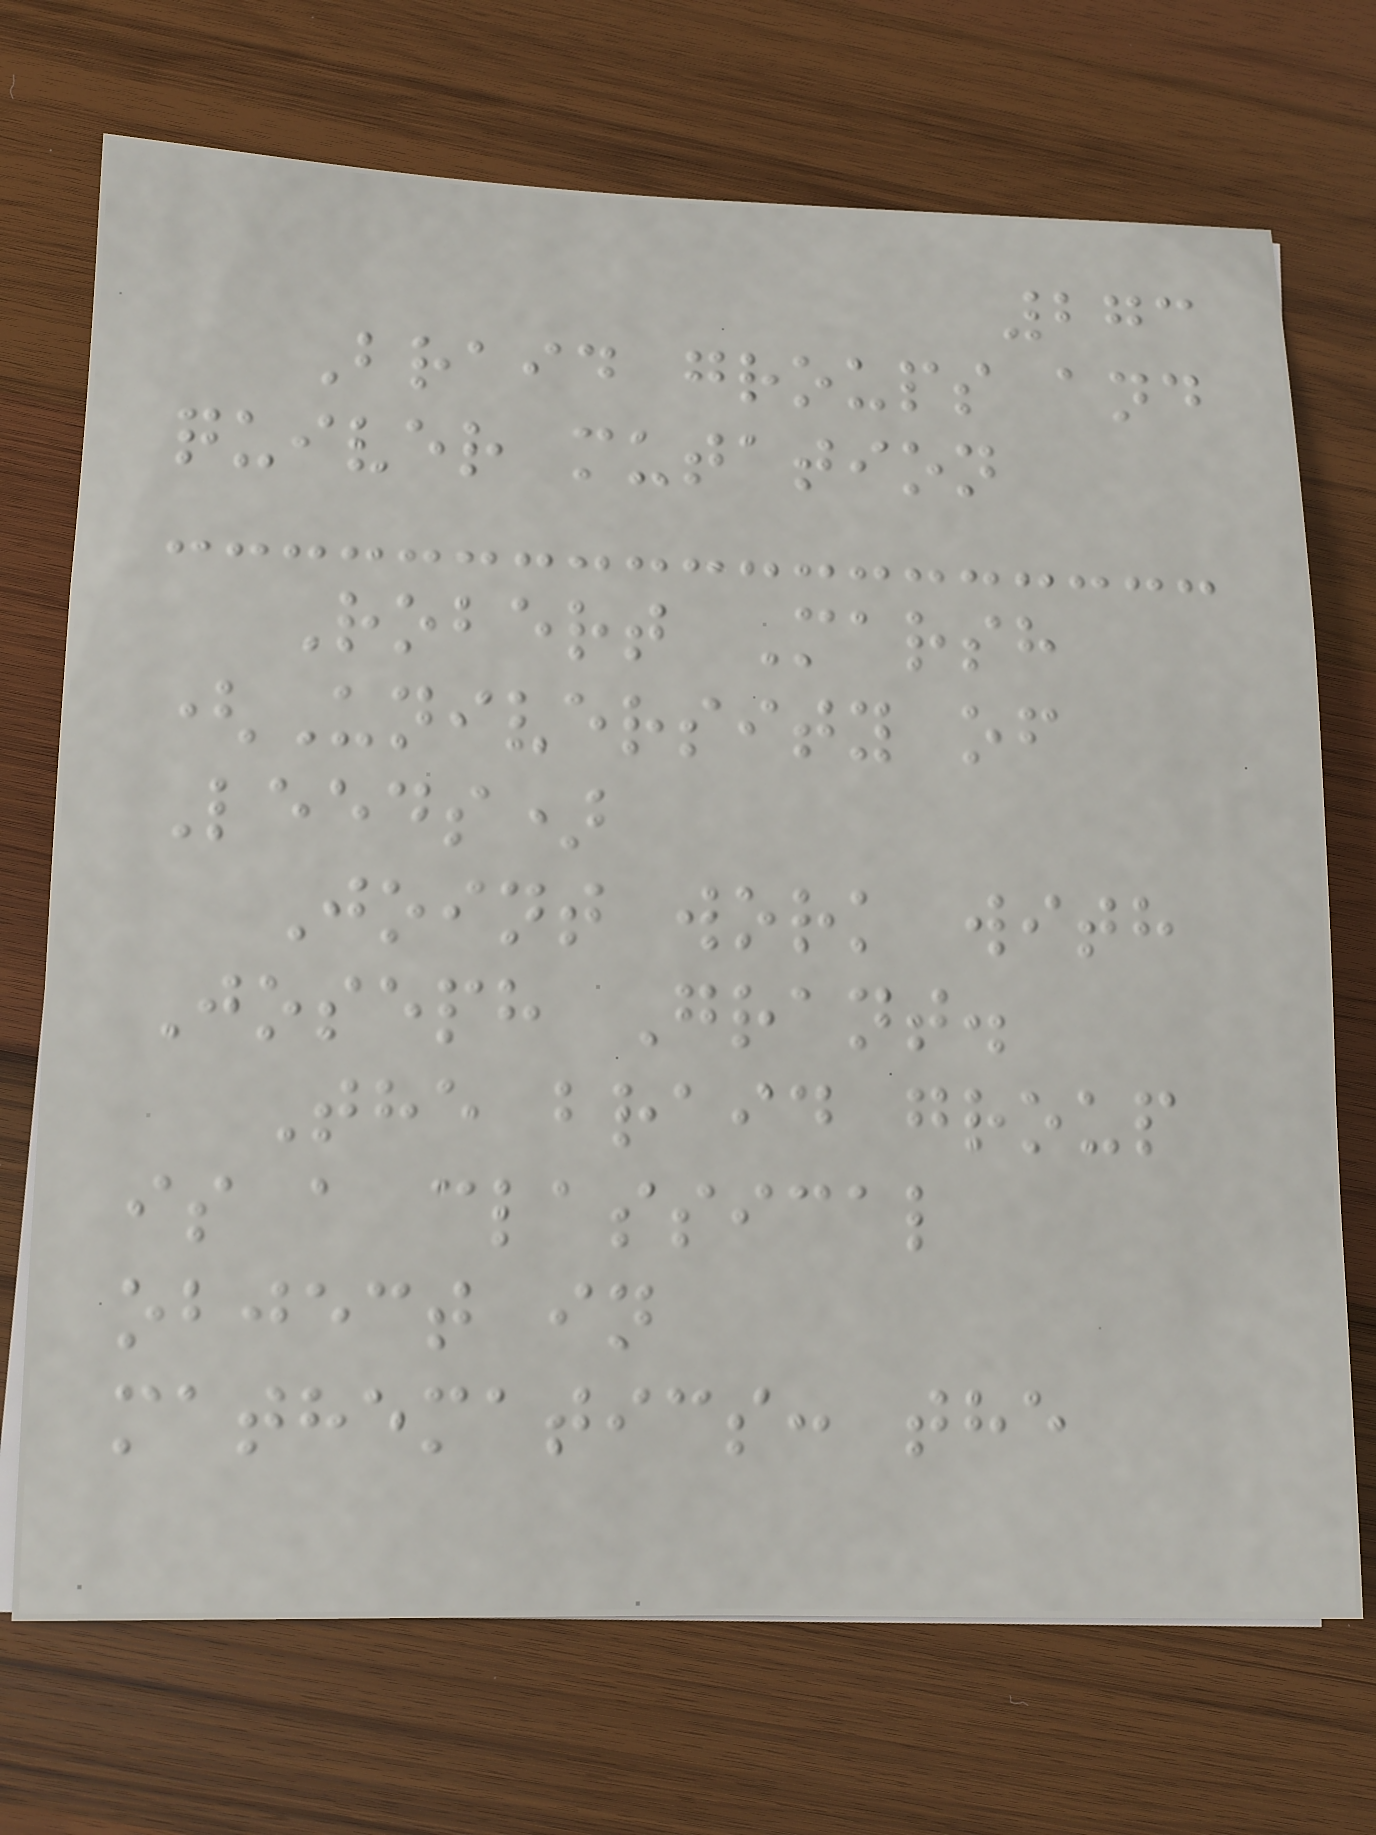273
Braid groups and
quiver mutation
Robert Marsh
(University of
Leeds)
Joint work with
Joseph Grant.
The braid group
is a classical
object in
mathematics: the
